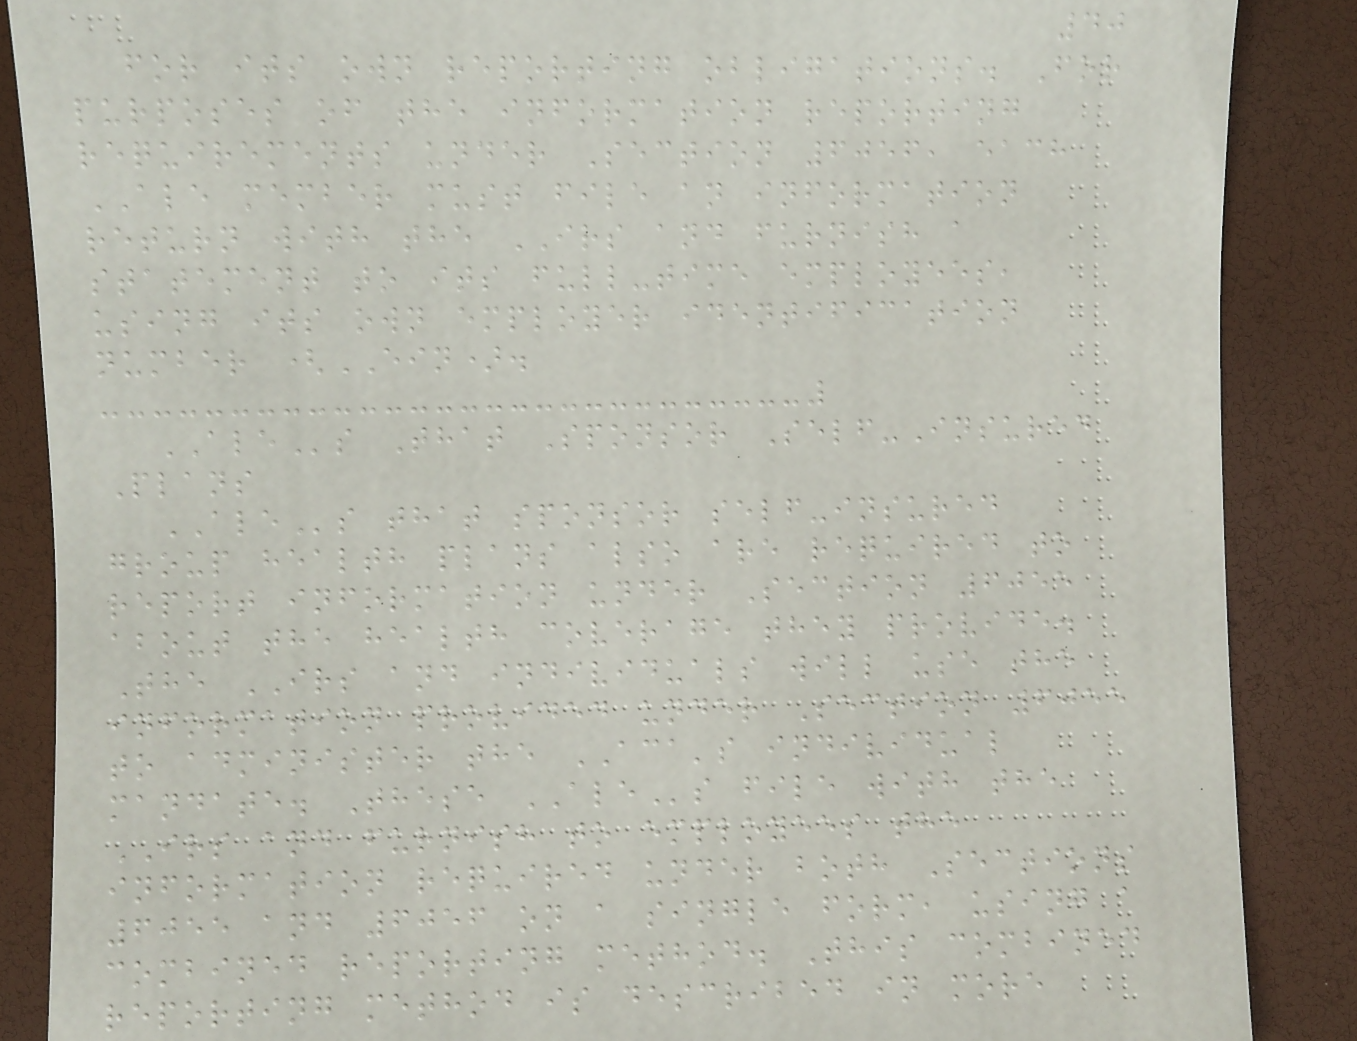40
for its own reporting obligations. For
purposes of the information reporting
requirements under Section 6056, each
ALE member must file an information
return with the IRS and furnish a
statement to its full-time employees,
using its own employer identification
number (EIN).
ALEs That Sponsor Self-Insured
Plans
ALEs that sponsor self-insured
group health plans also are required to
report information under Section 6055
about the health coverage they provide.
The IRS and individuals will use the
information provided under Section 6055
to administer the ACA's individual
mandate. These ALEs file with the
IRS and furnish to employees the
information required under both Sections
6055 and 6056 on a single form, using a
combined reporting method. This combined
reporting method is described in more
